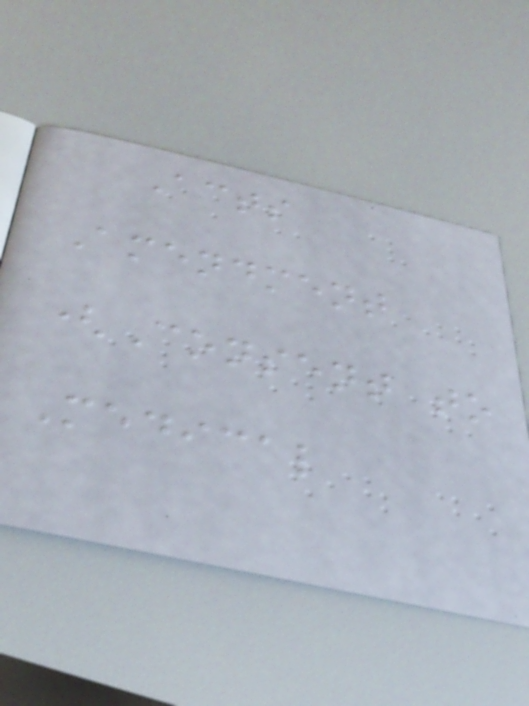Acts
Amendment
(Consent to
Medical
